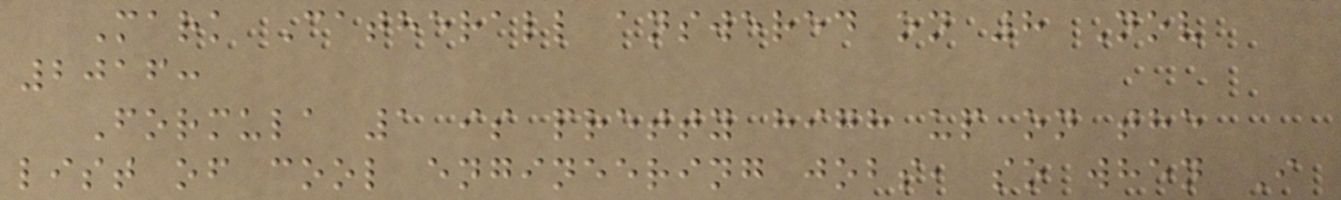Mark Catherall answered on 8 Nov
2016:
Formula 1 is pretty high up on the
list of cool engineering jobs, so when I
